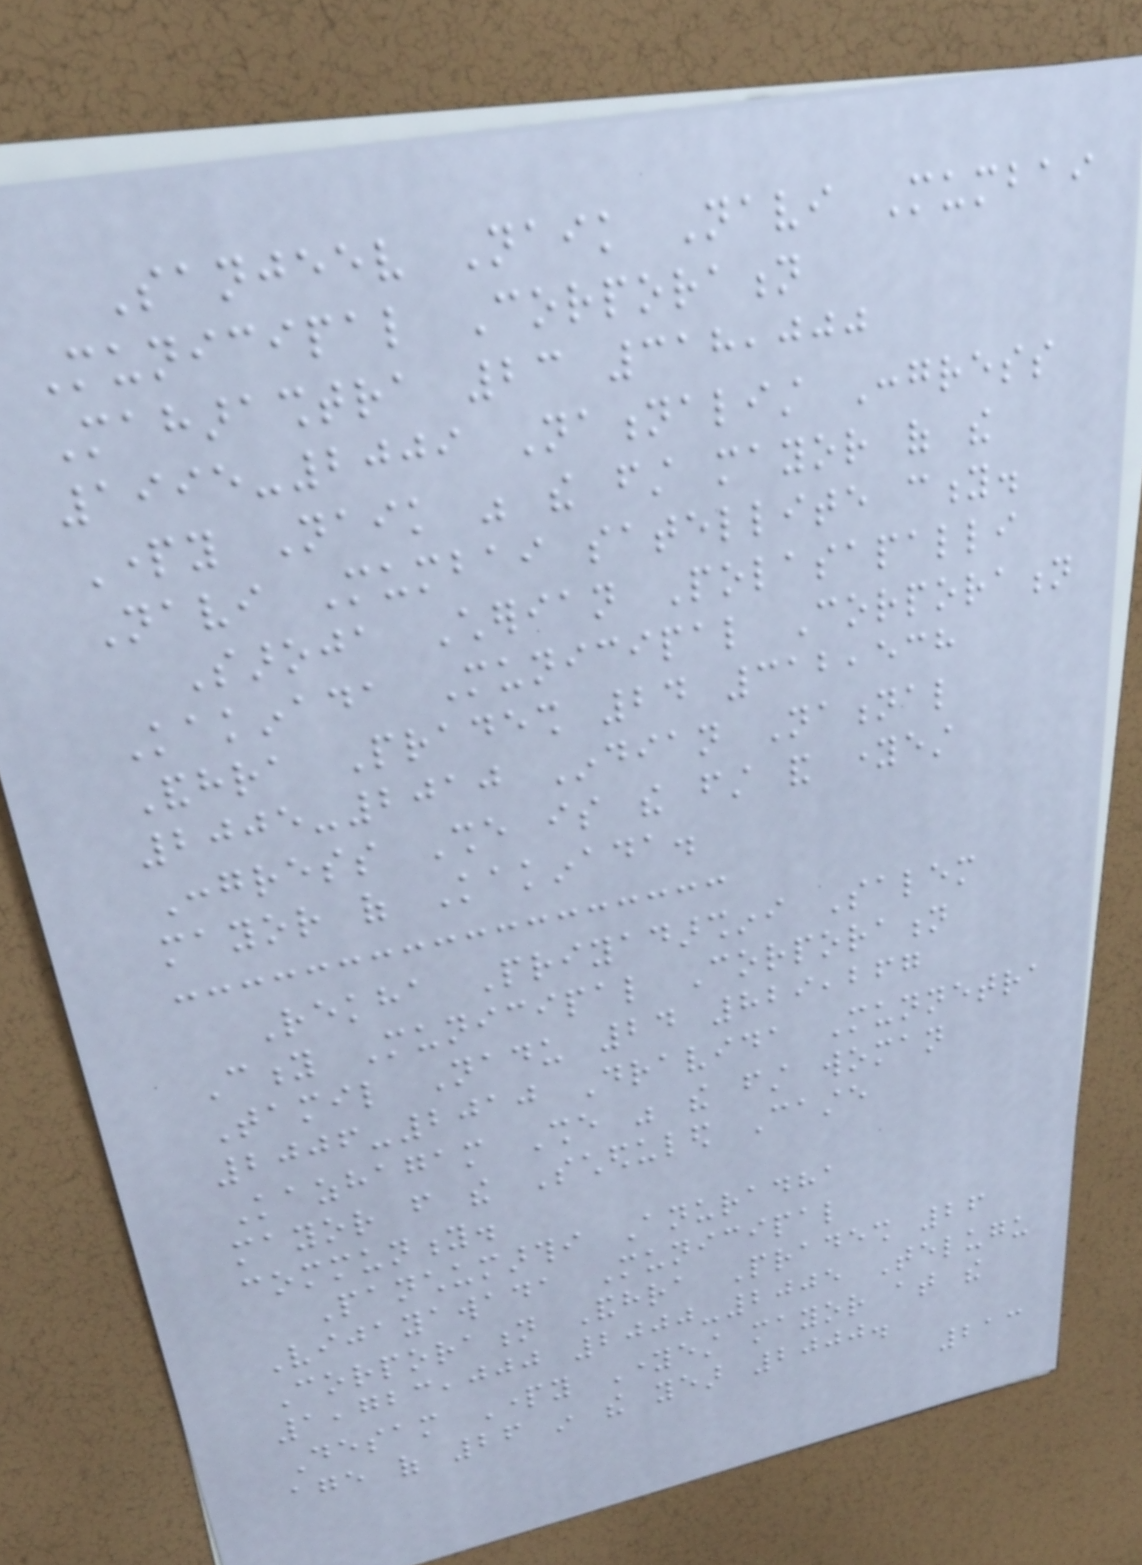Sanjeev Naik Navi Mumbai
Municipal Corporation
Maharashtra 23 318,000
1995-2009 Nationalist Congress
Party Naik was the first mayor of the
Navi Mumbai satellite city.
Saroja Cherian Polasapalli
Kakinada Municipal Corporation
Andhra Pradesh 24 312,538
2005-2010 Indian National
Congress She is the first and youngest
mayor of Kakinada.
Rekha Priyadarshini Salem
City Municipal Corporation
Tamil Nadu 24 829,267
2006-2010 Dravida Munnetra
Kazhagam She was the first woman
mayor from the Scheduled Caste
community.
Panchumarthi Anuradha
Vijayawada Municipal
Corporation Andhra Pradesh 26
1,723,000 2000-2005 Telugu
Desam Party Youngest mayor at the
age of 26 in the year 2000.
213
